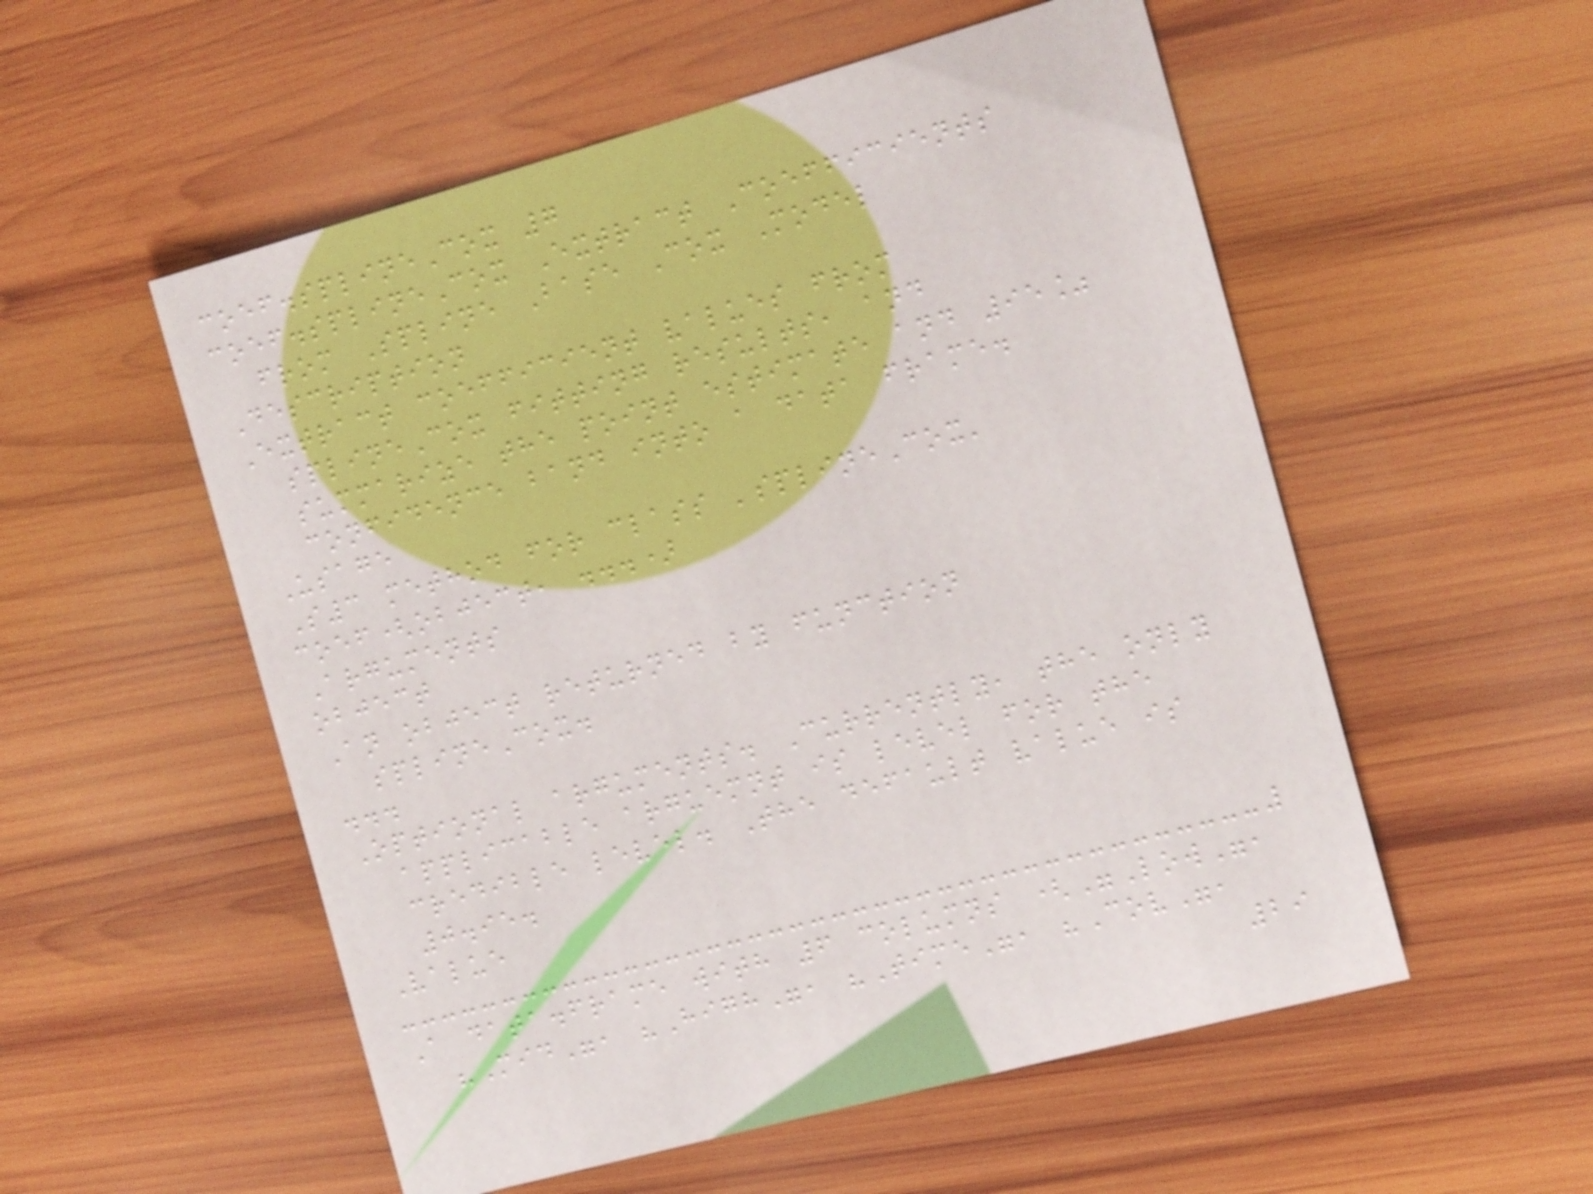coef.splineCox 7
coef.splineCox Extract Coefficients
from Spline Base Cox Model
Description
Extract coefficient values from
splineCox fitting results, and
summarize the point estimate and 95%
confidence band into a data frame.
Usage
S3 method for class 'splineCox'
coef(object, ...)
Arguments
object
An object returned by function
splineCox.
...
Optional arguments. Currently, the only
applicable arguemnt is level for the
credible level. The default value is
0.95.
Value
A data.frame with 6 columns ("Low",
"Mid", "High", "Time", "Cov",
29
